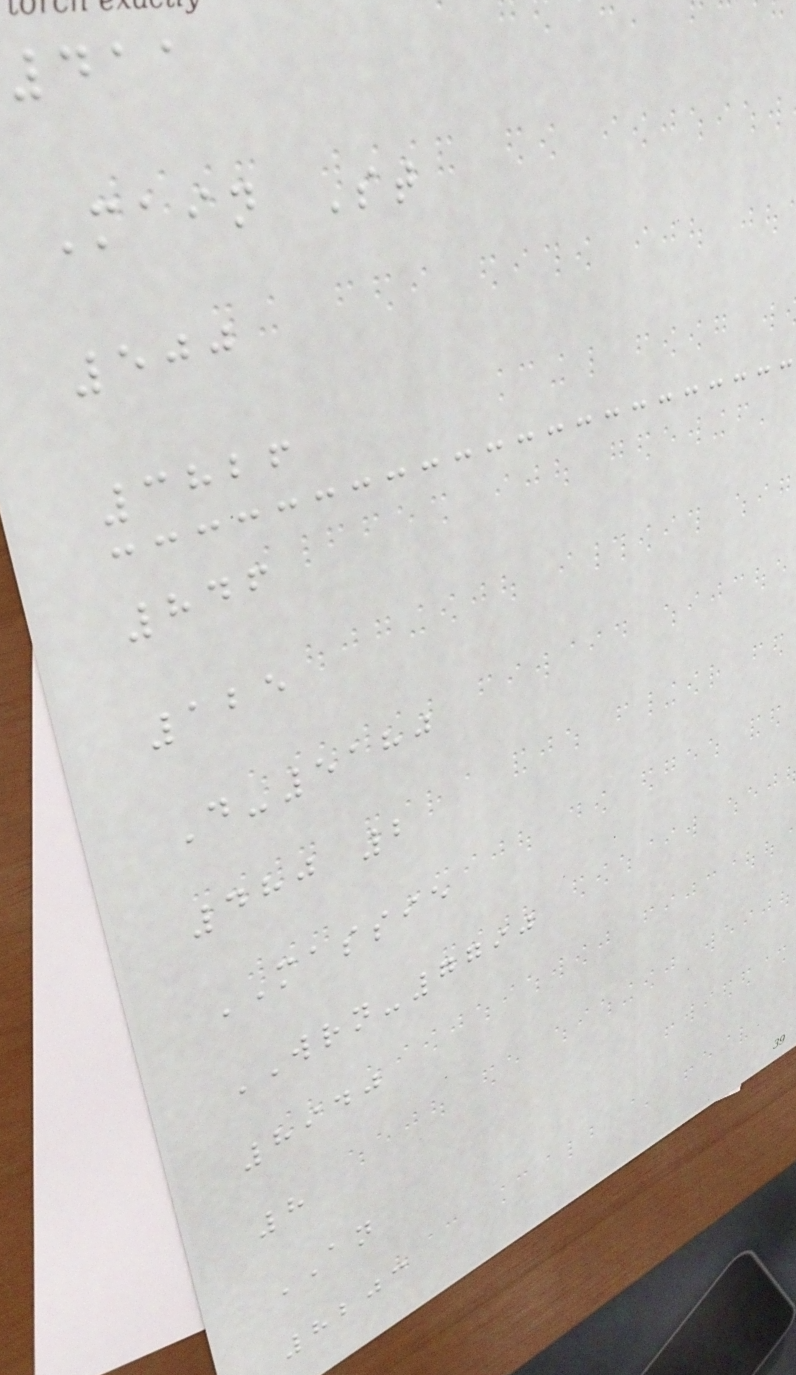411
Main St
500
3826
846
125
D-5180
480 2
MASSIE
WRN-7790
8940
8
AN
8203
